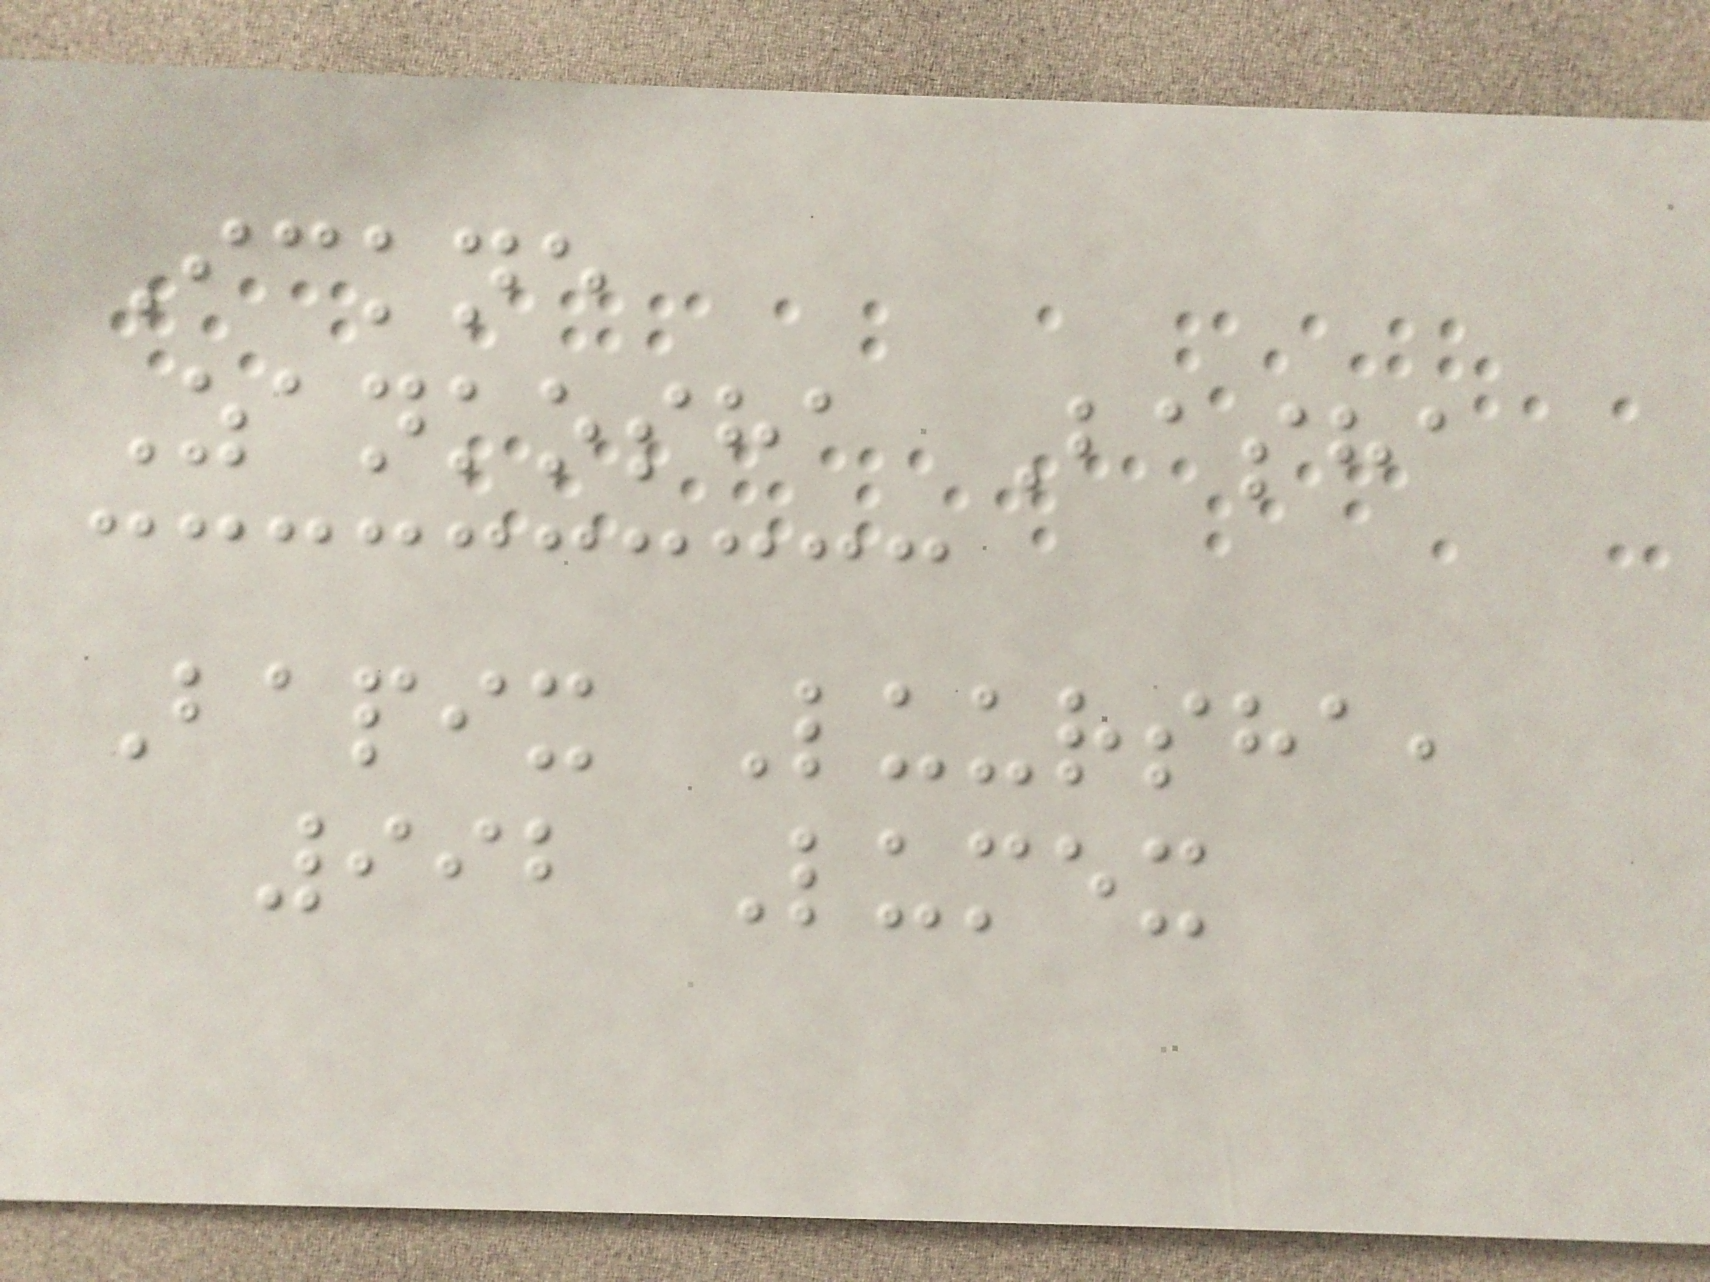Ickne
Zankosha Basha
Bapix Luursha,
992 Lumex
